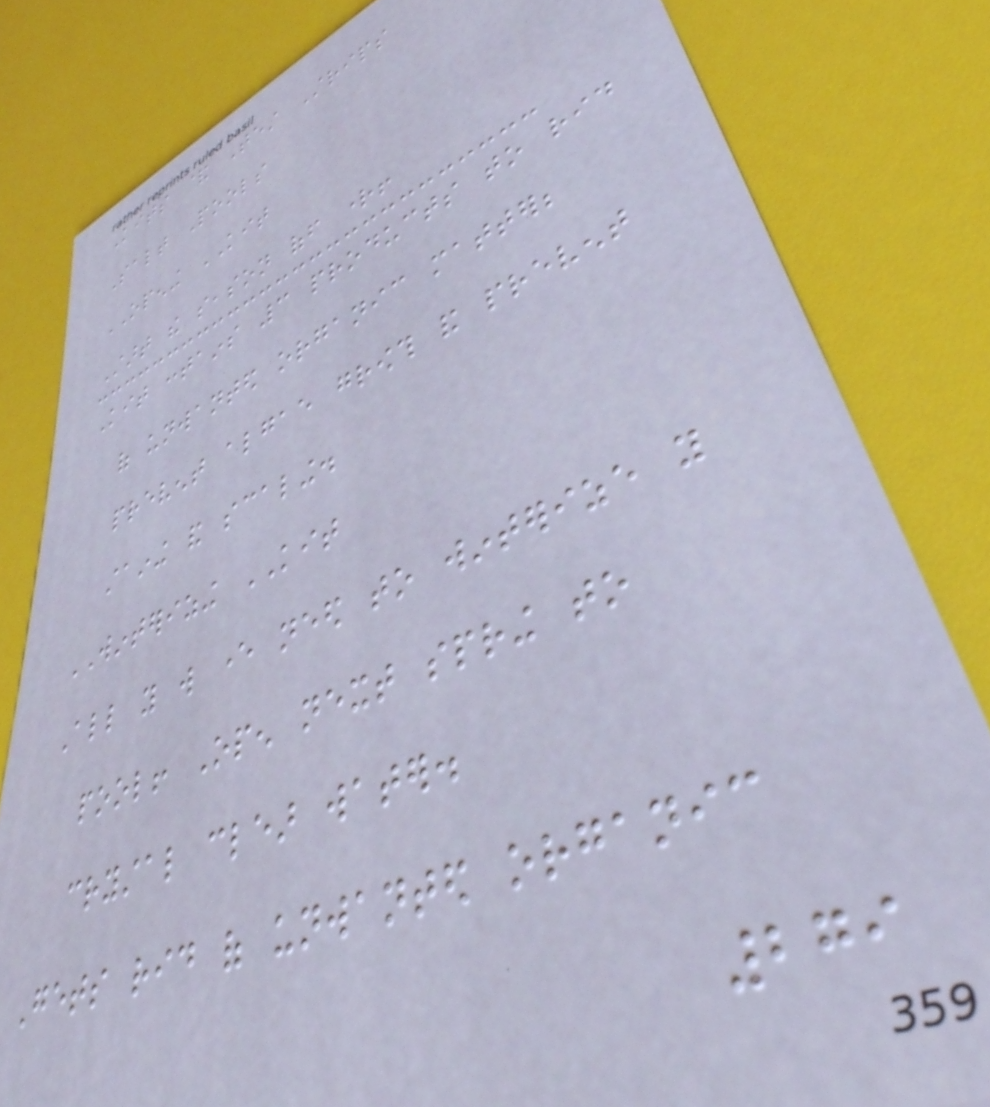Kits & Test Strips
Salt Pools
OPENING KIT
Start the season off right!
Kit contains 3 products to rid
of unwanted organic matter;
prevent algae growth and prevent
staining and scaling.
WINTERIZING KIT
All you will ever need to winterize you
pool! Open next spring to
crystal clear water.
Gets rid of unwanted organic
279
